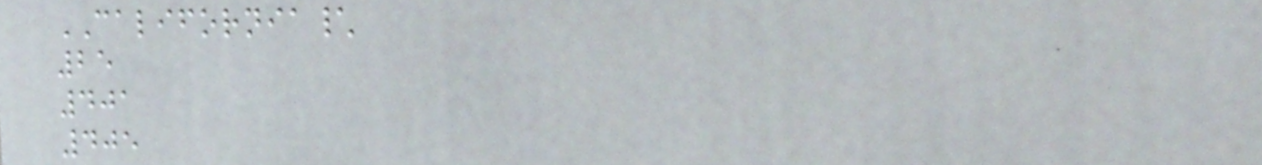CALIFORNIA\
25
401
405
